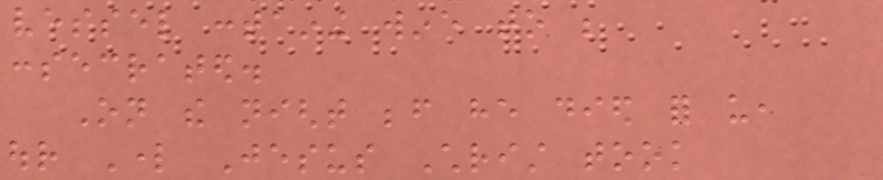vessel containing wine to be
consecrated.
On the night before he died for us,
our Lord Jesus Christ took
